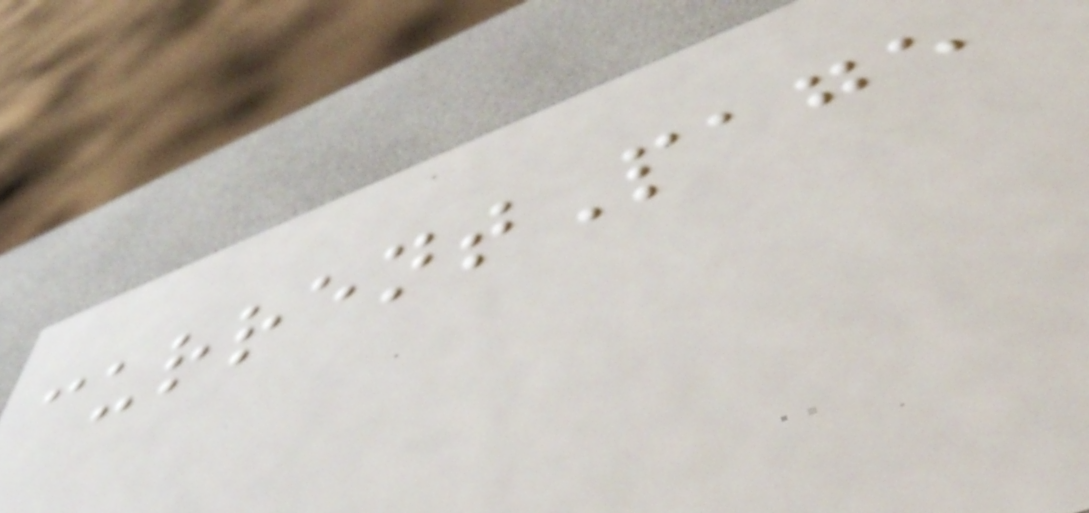currentPage
